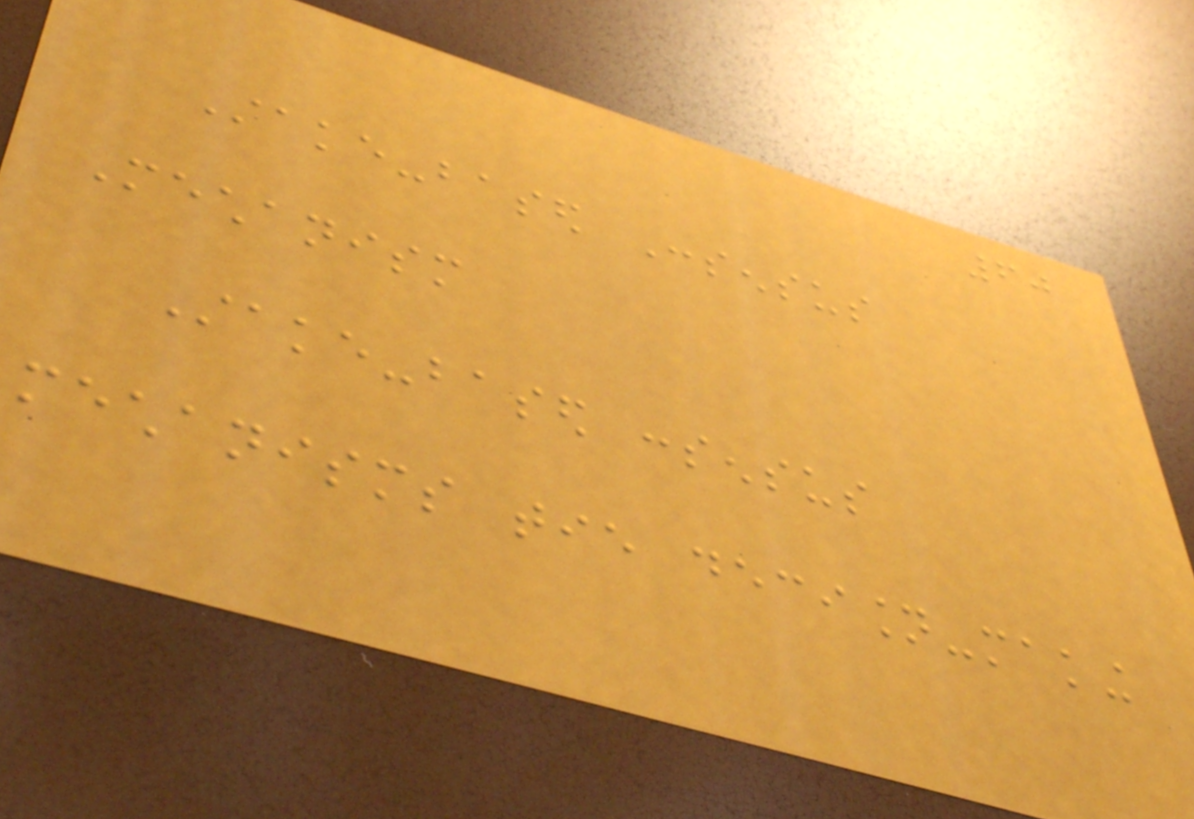60
Stake-based Consensus
Mechanism
Stake-based consensus
mechanisms tie decision-making
